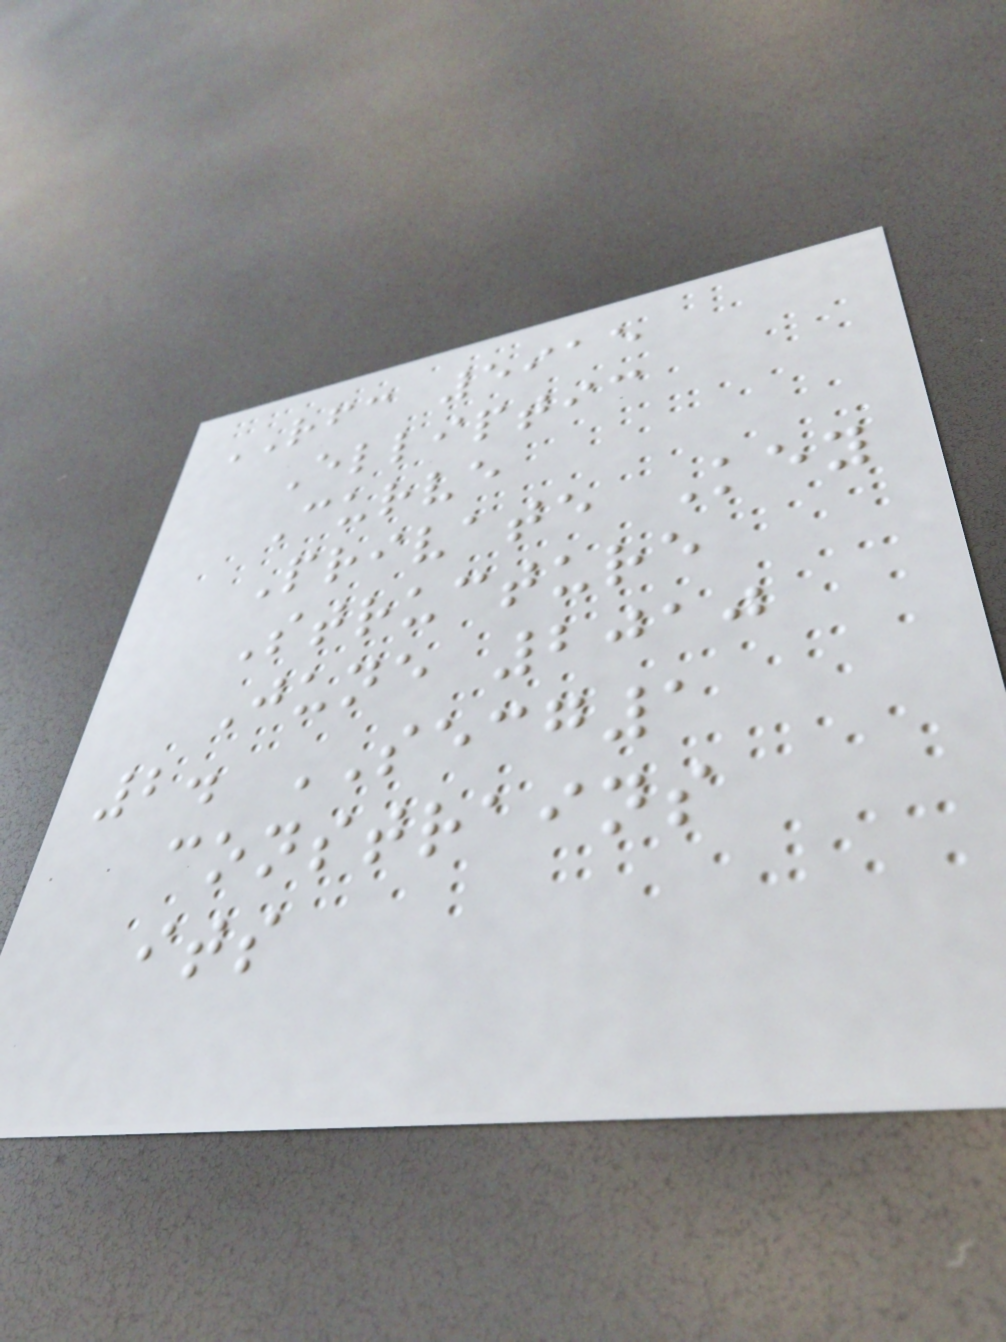RFC 5915
Elliptic
Curve
Private Key
Structure
June 2010
2. SECG1
constrains
its
